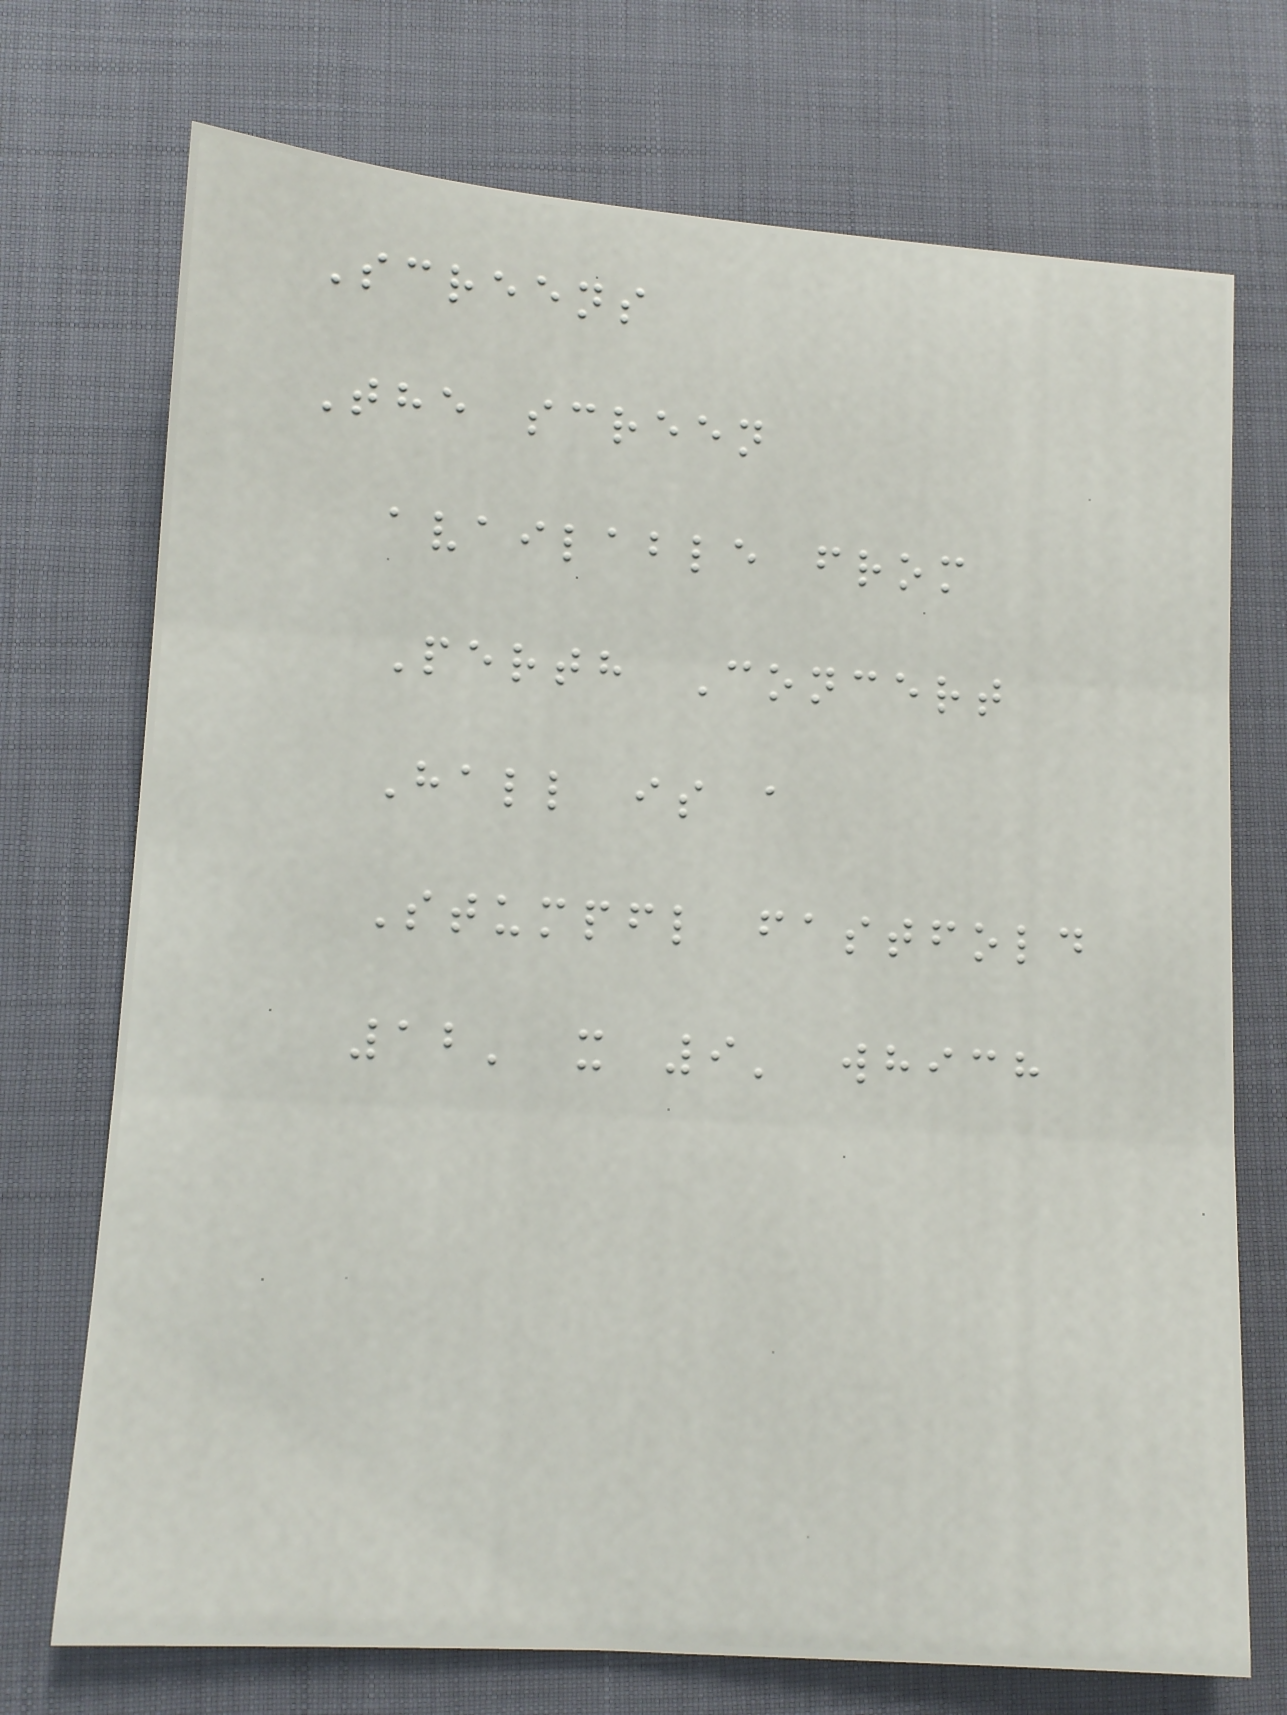Screens
The screen
available from
Perth Concert
Hall is a
Stumpfl fastfold
12' x 9' which
